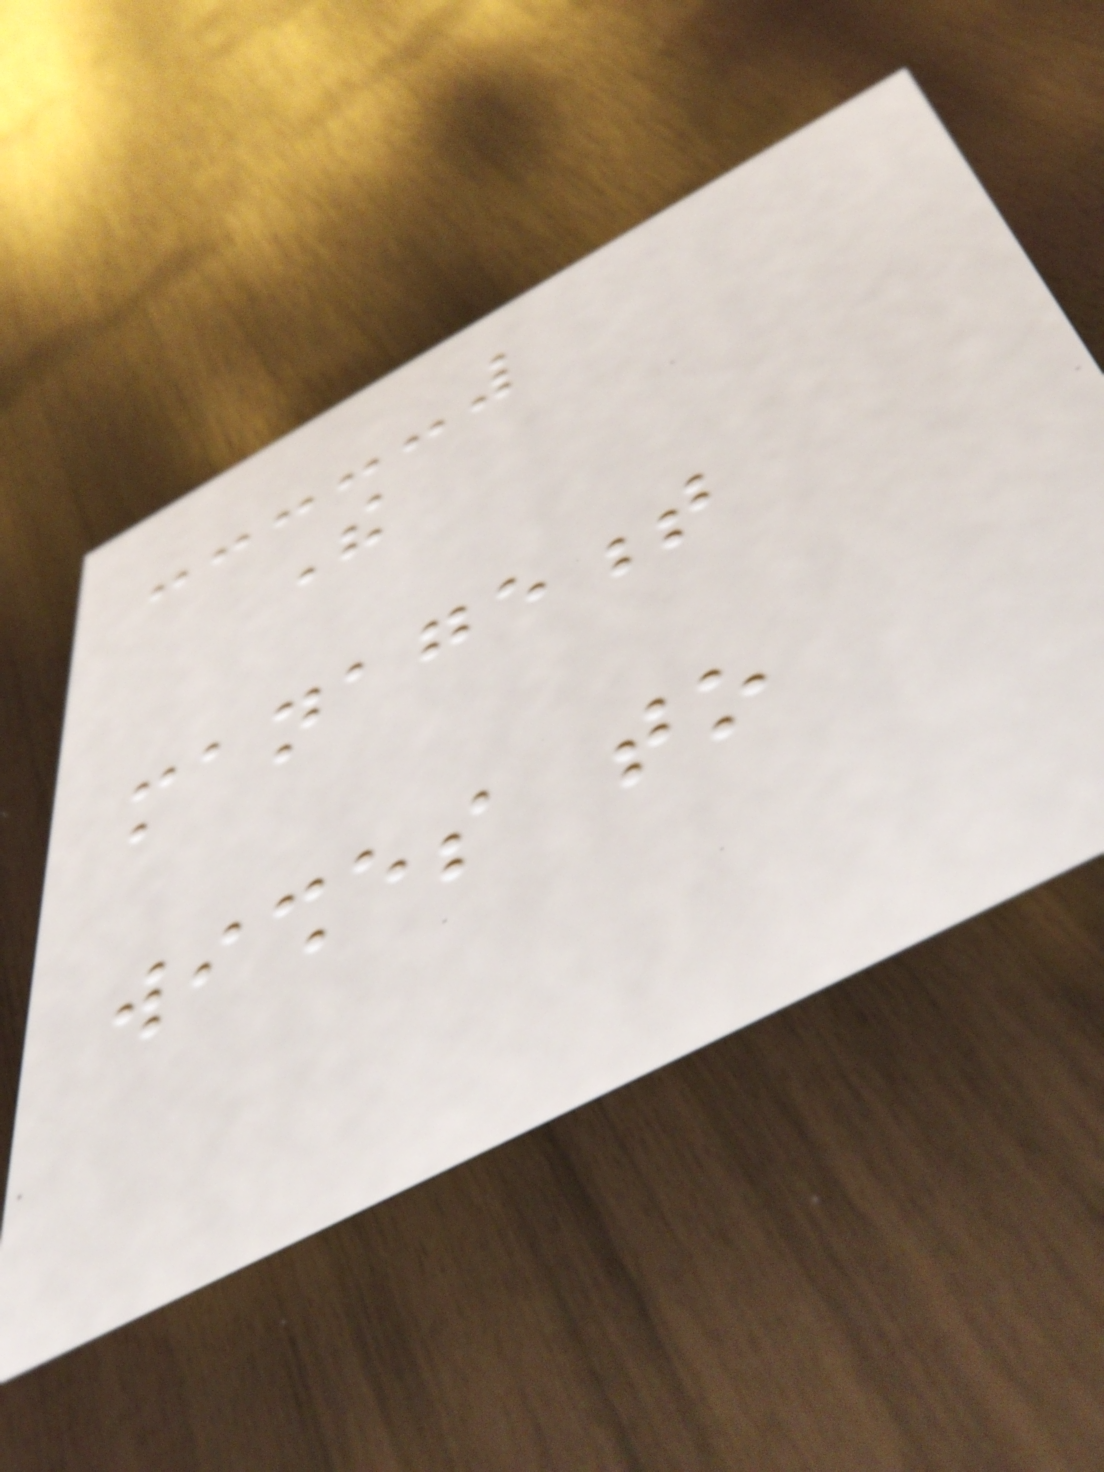The
management
wishes to
